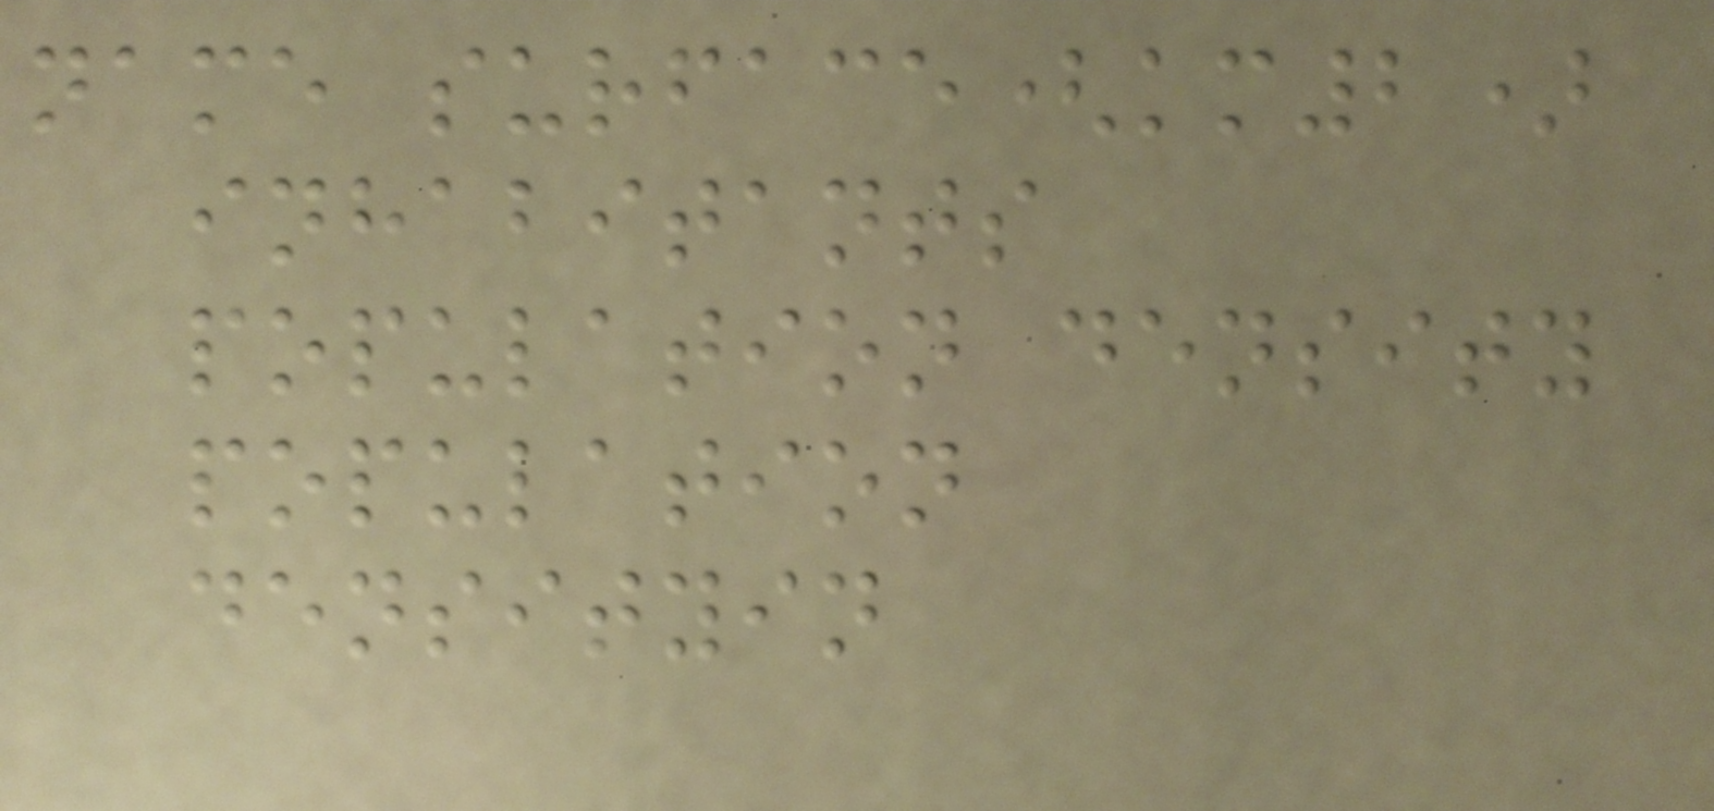name surface(km2)
inhabitants
population density
population
densityin
